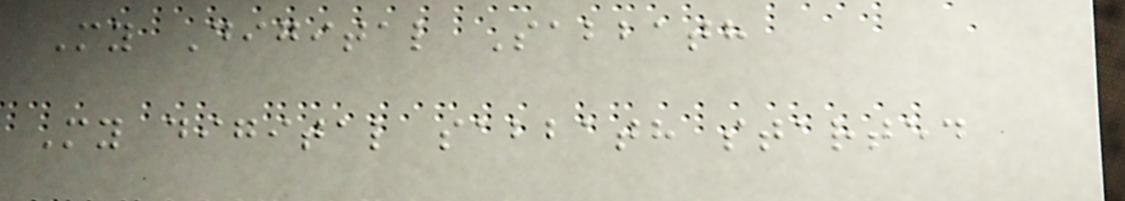My Digital Sabbath
My digital sabbath started
